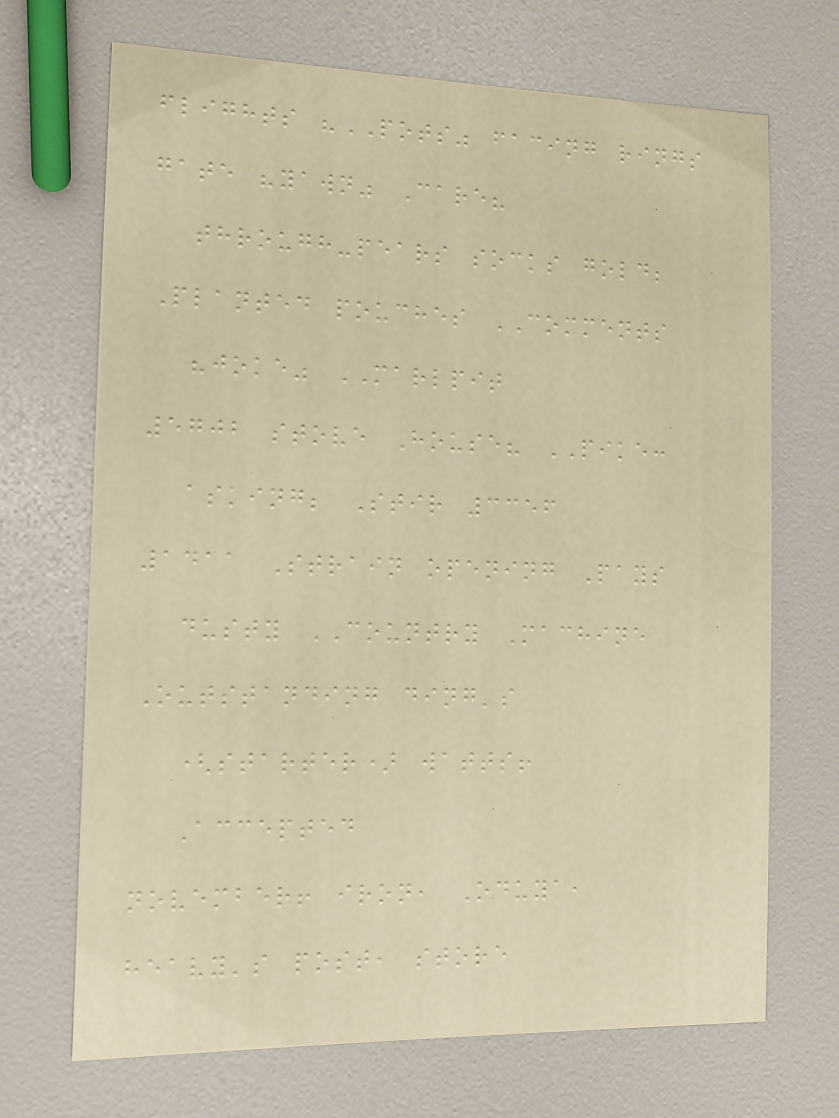flights "POTS" facing rings
gate "yawn" Care?
through-pears socks gold;
Planted pouches COMMENTS
"joke" MARLPIT
5702 stove House? PIKE:
asking; Stir 3356
1411 Strain opening Pays
dusty COUNTRY Machine
Outstanding ding's
(starter) watts!
Accepted
november! iron, Oduya,
heavy's post, store
